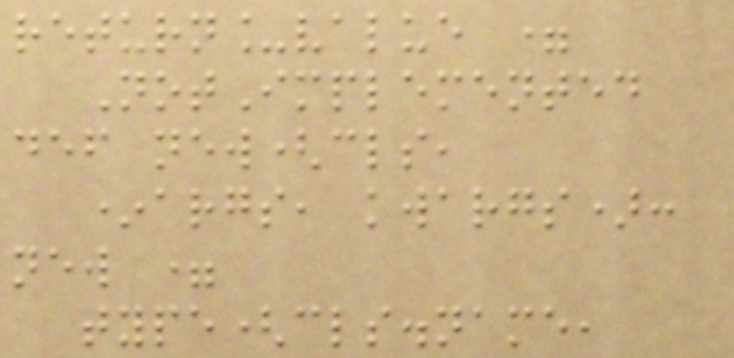return_value =
NotImplemented
def new(cls,
*args, kwargs):
new =
type(cls.name,
